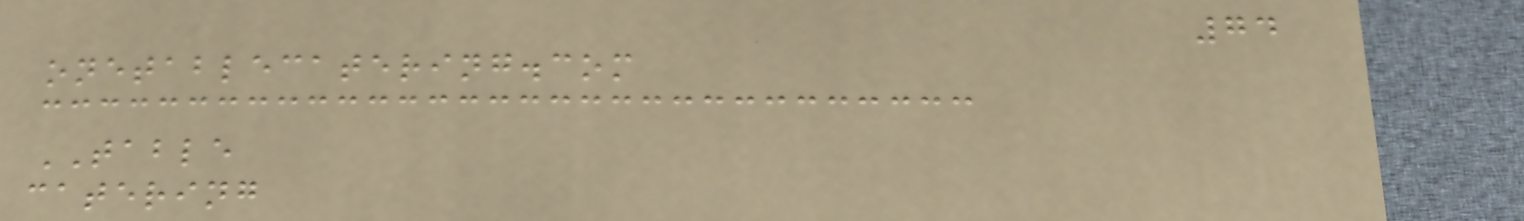74
onetablecatering.com
TABLE
catering
